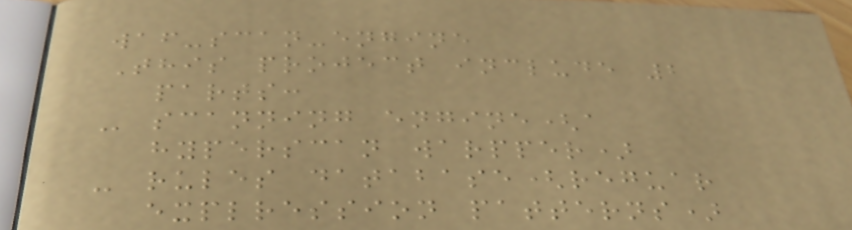waf-scan-engine
This project include 2
parts:
- scanning engine(a
hyperscan warpper)
- rules database(reguar
explression patterns)
